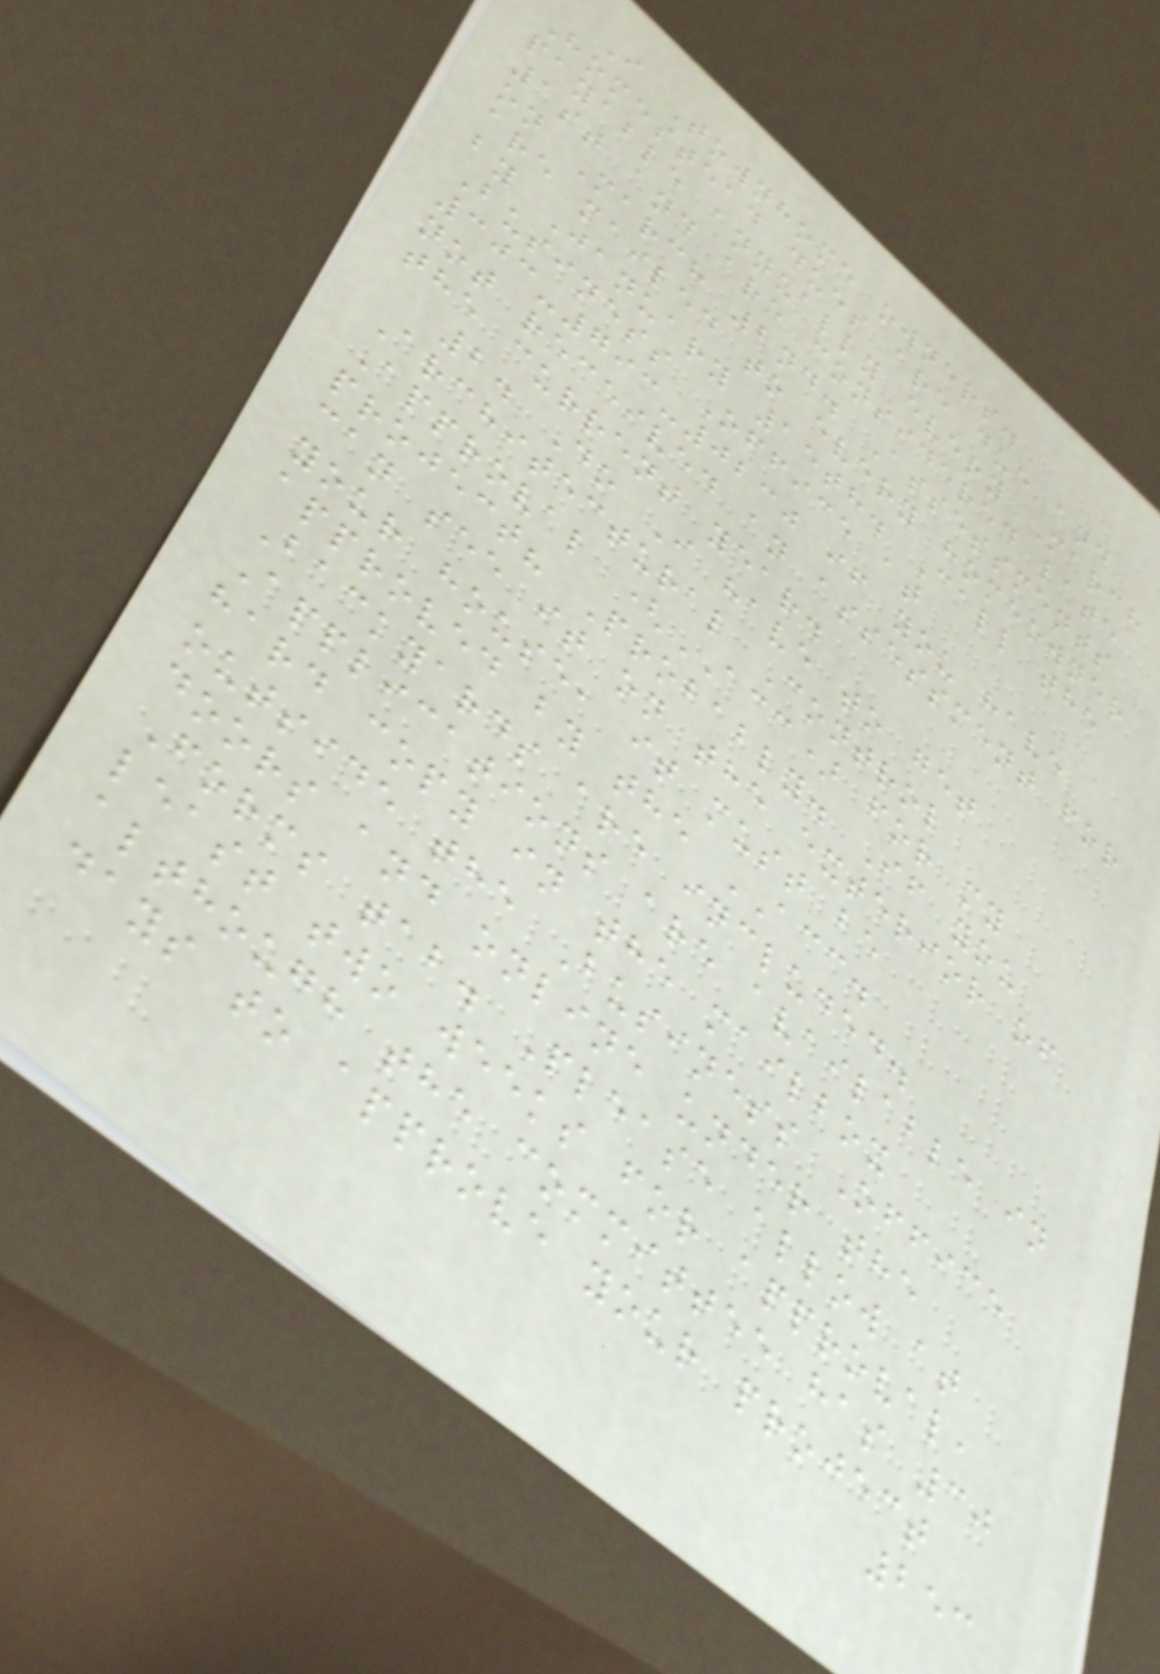I Townhome owners.
Homestead dues are due and
payable annually every March
1st and are considered late
on March 2nd. Assessments
are mailed to every homeowner
by January 15th. Call the
Business Office at
303-793-0230 if you have
not received an assessment for
the current year.
2. Do I have to get
Architectural Control
Approval (ACC) for my
project? Probably. If you
can see it on the exterior of
your house, it must be
approved by the ACC.
Backyards are included.
Applications are available in
hard copy in the mailbox
outside the Business Office
doors and online under the
Forms tab. Please allow at
least two weeks for approval,
although the committee has 30
days to approve your project
253
